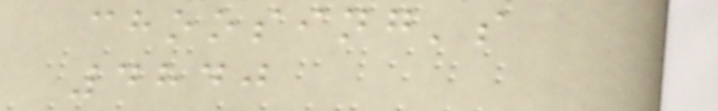choosing's
4840
